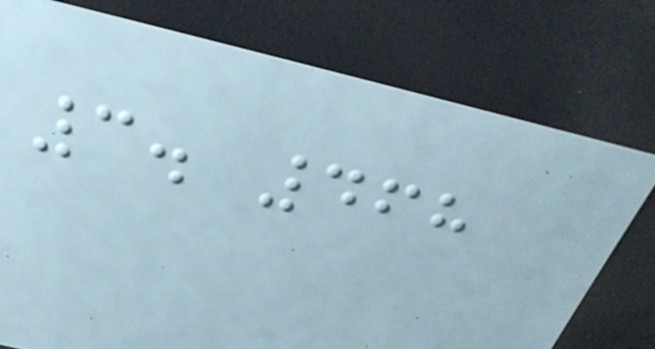3. 468
